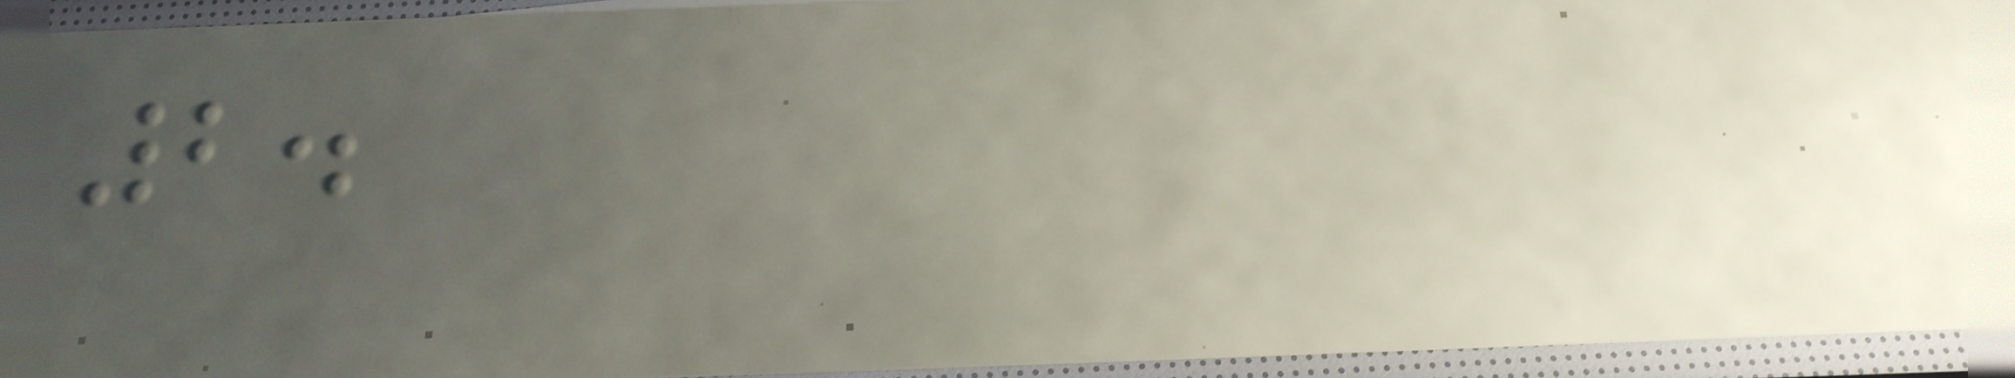2.
